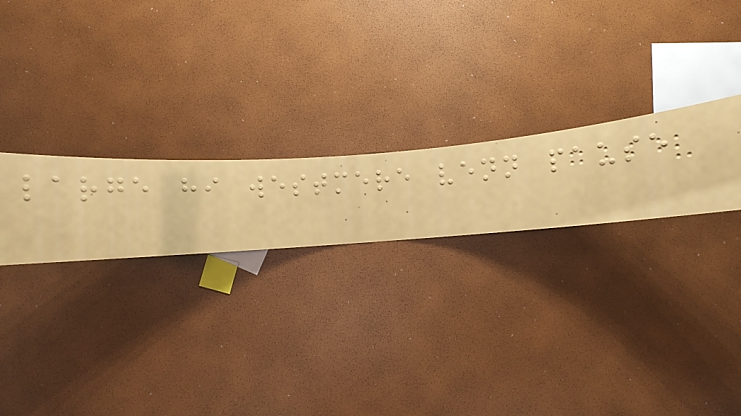large hi westmere venn pause
